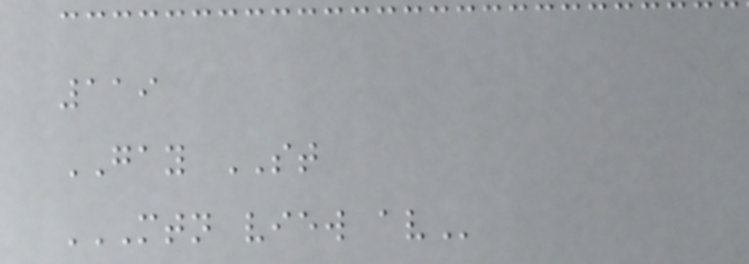119
GAY ST
MTN VIEW AV
